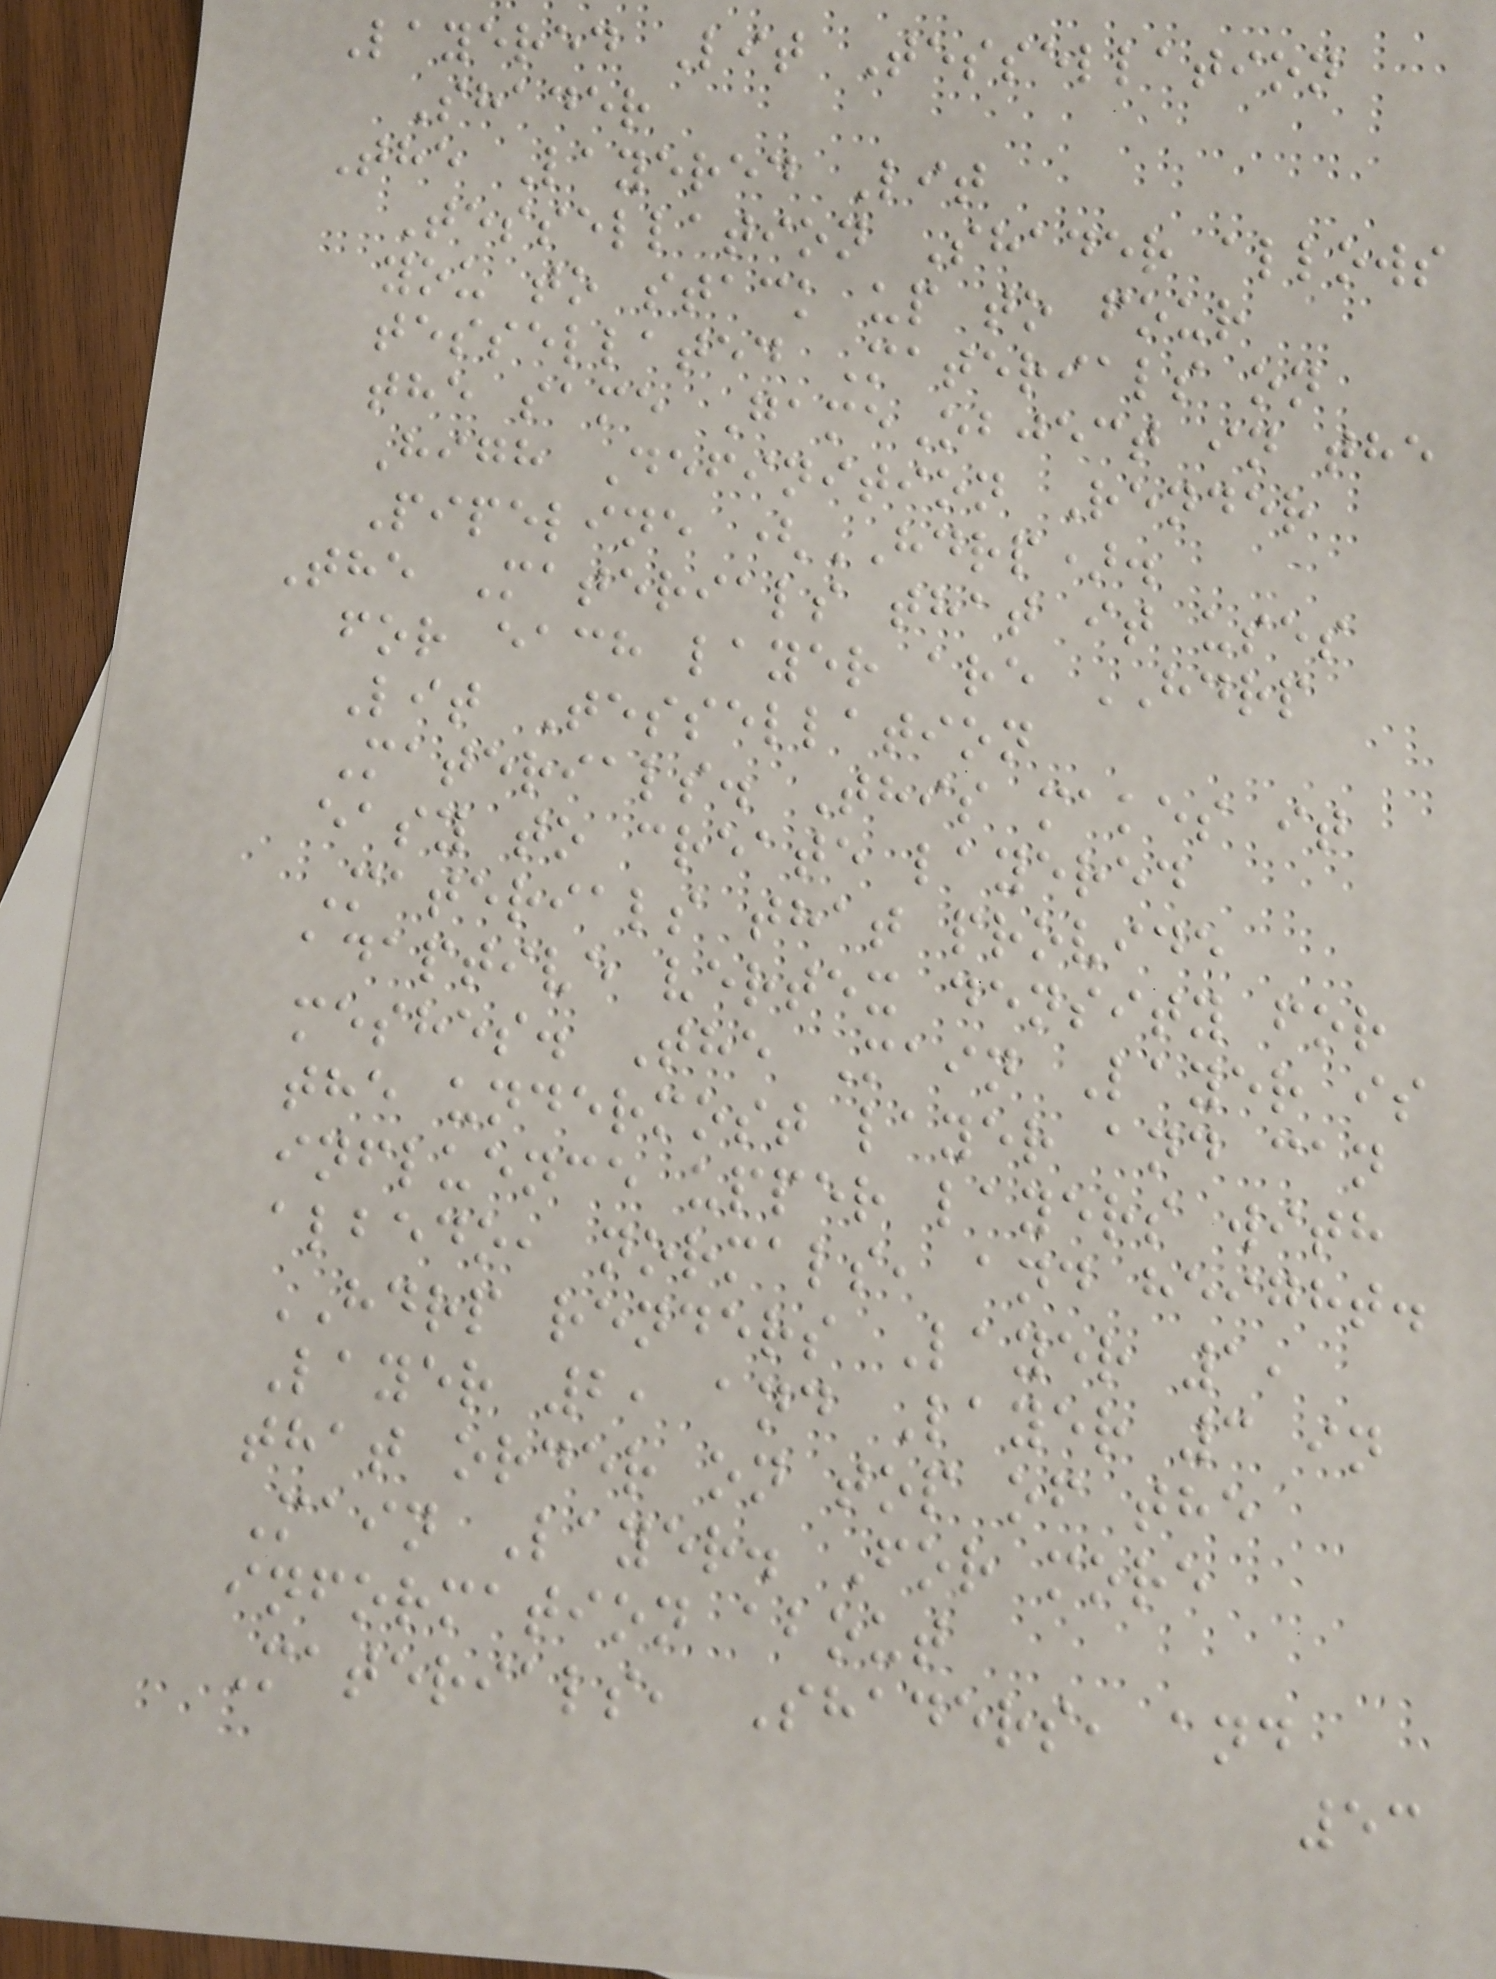Layered Lit Tessellation
Shader
The Layered Lit
Tessellation Shader allows
you to stack up to four
tessellated Materials on
the same GameObject in the
High Definition Render
Pipeline (HDRP).
The Materials that it uses
for each layer are HDRP
Lit Tessellation
Materials. This makes it
easy to create layered
Materials that provide
adaptive vertex density for
meshes. The Main Layer is
the undermost layer and can
influence upper layers with
albedo, normals, and height.
HDRP renders Layer 1,
Layer 2, and Layer 3 in
that order on top of the
Main Layer. For more
information about
Materials, Shaders, and
53
